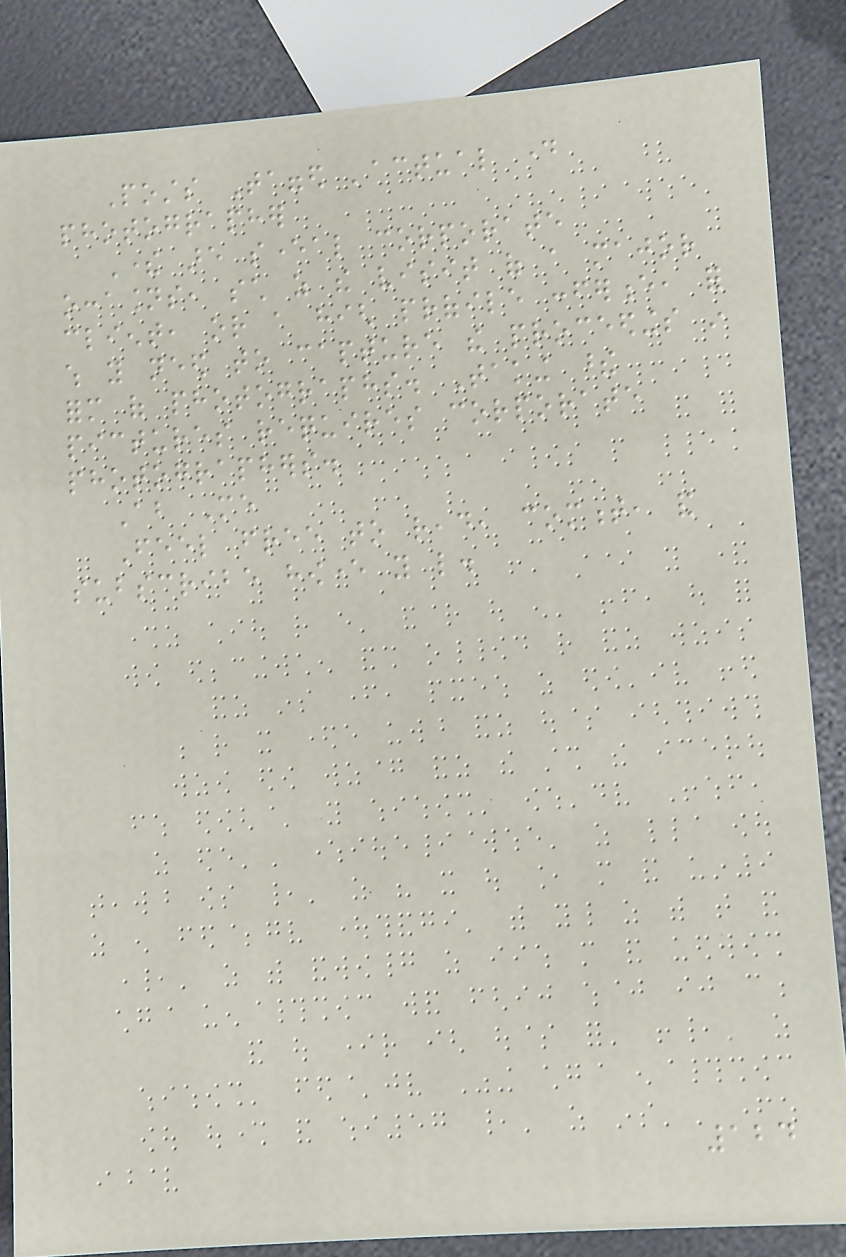Posts Tagged 'actual day
photographer
There are several corporate
occasions, such as the visit of a major
client, or a high profile conference, for
which you need to capture the proceedings in
form of photographs. Taking these
pictures requires corporate
photographers.
About Me
Feel free to read, comment, and
subscribe however you like.
124
